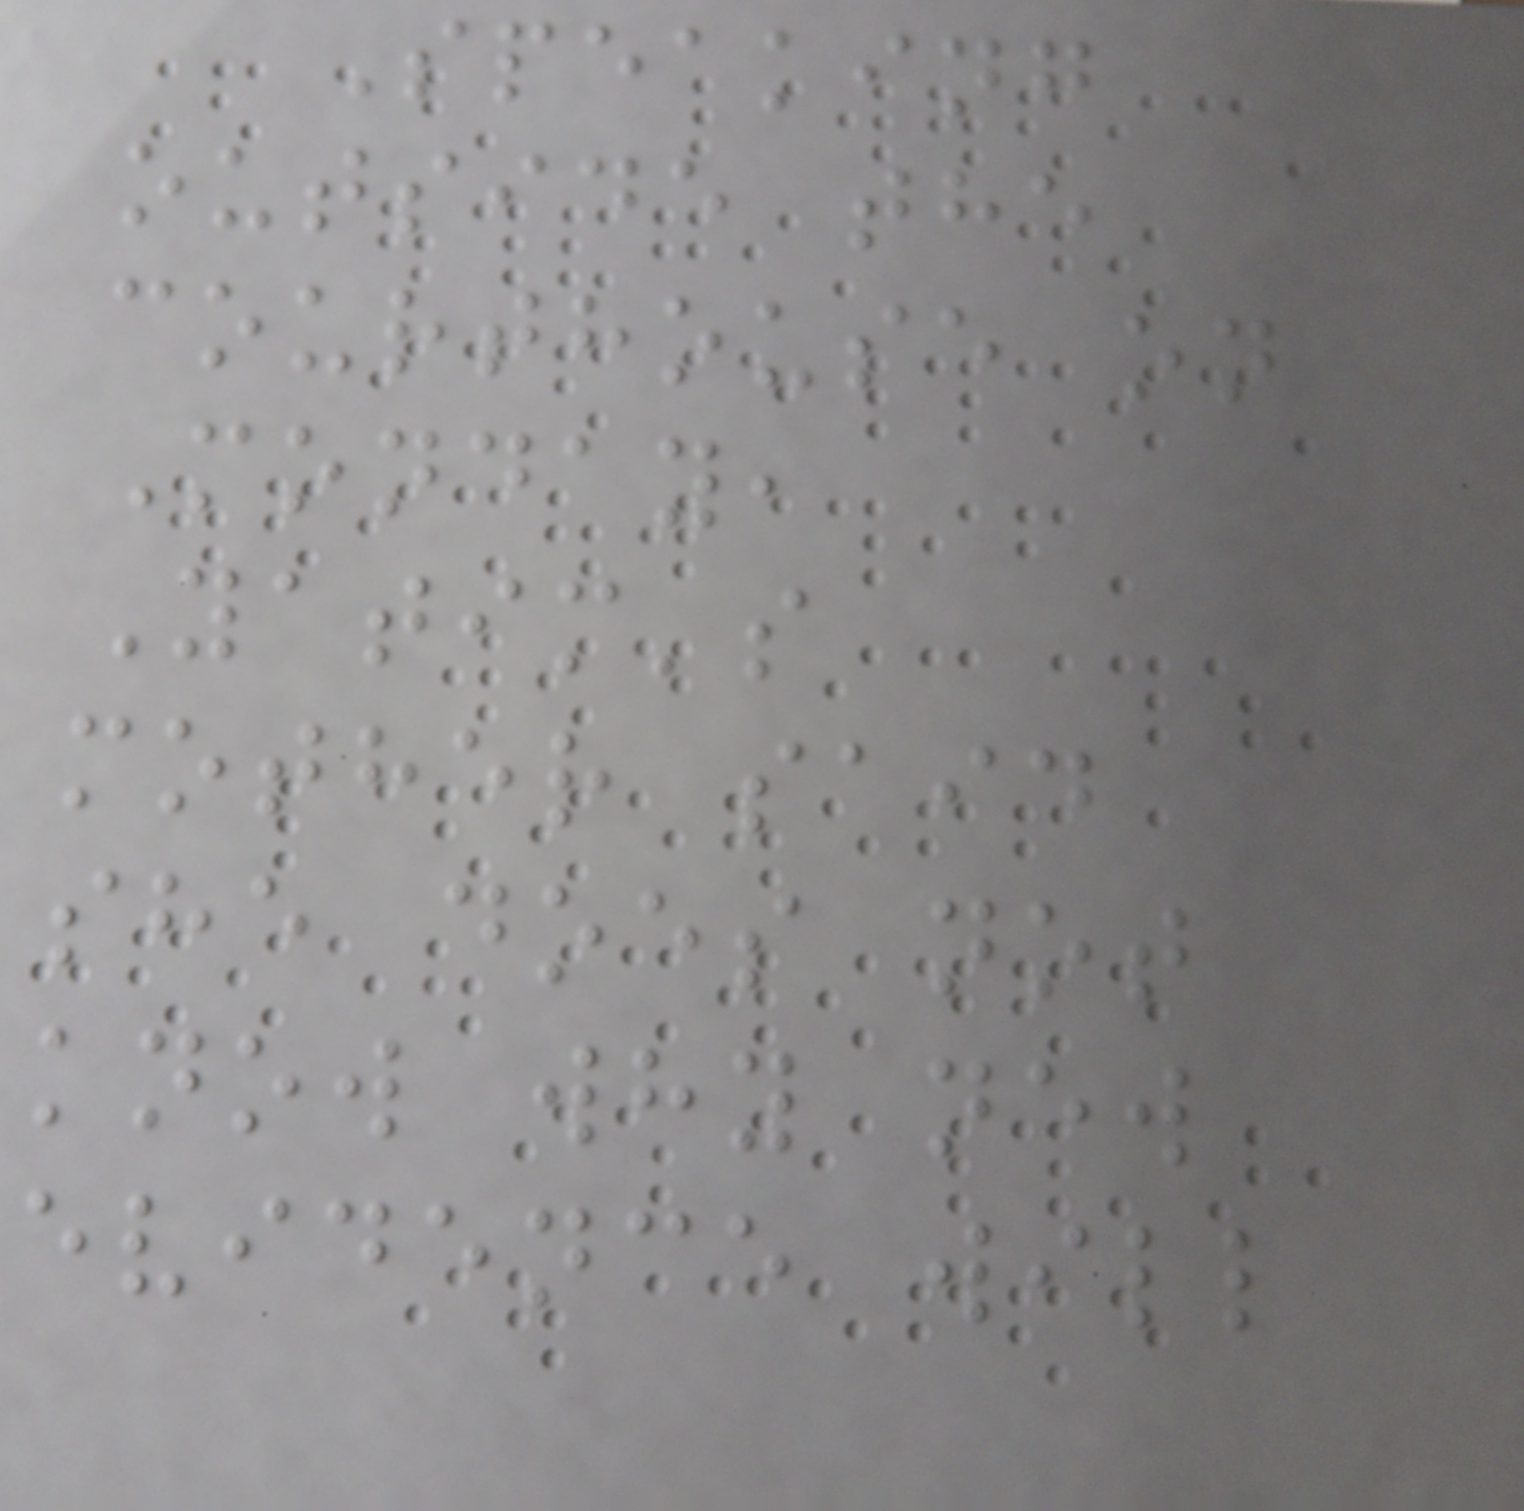Speaking
outside the
courthouse on
Monday,
Yatim's
mother said
she does not
know why new
evidence will
